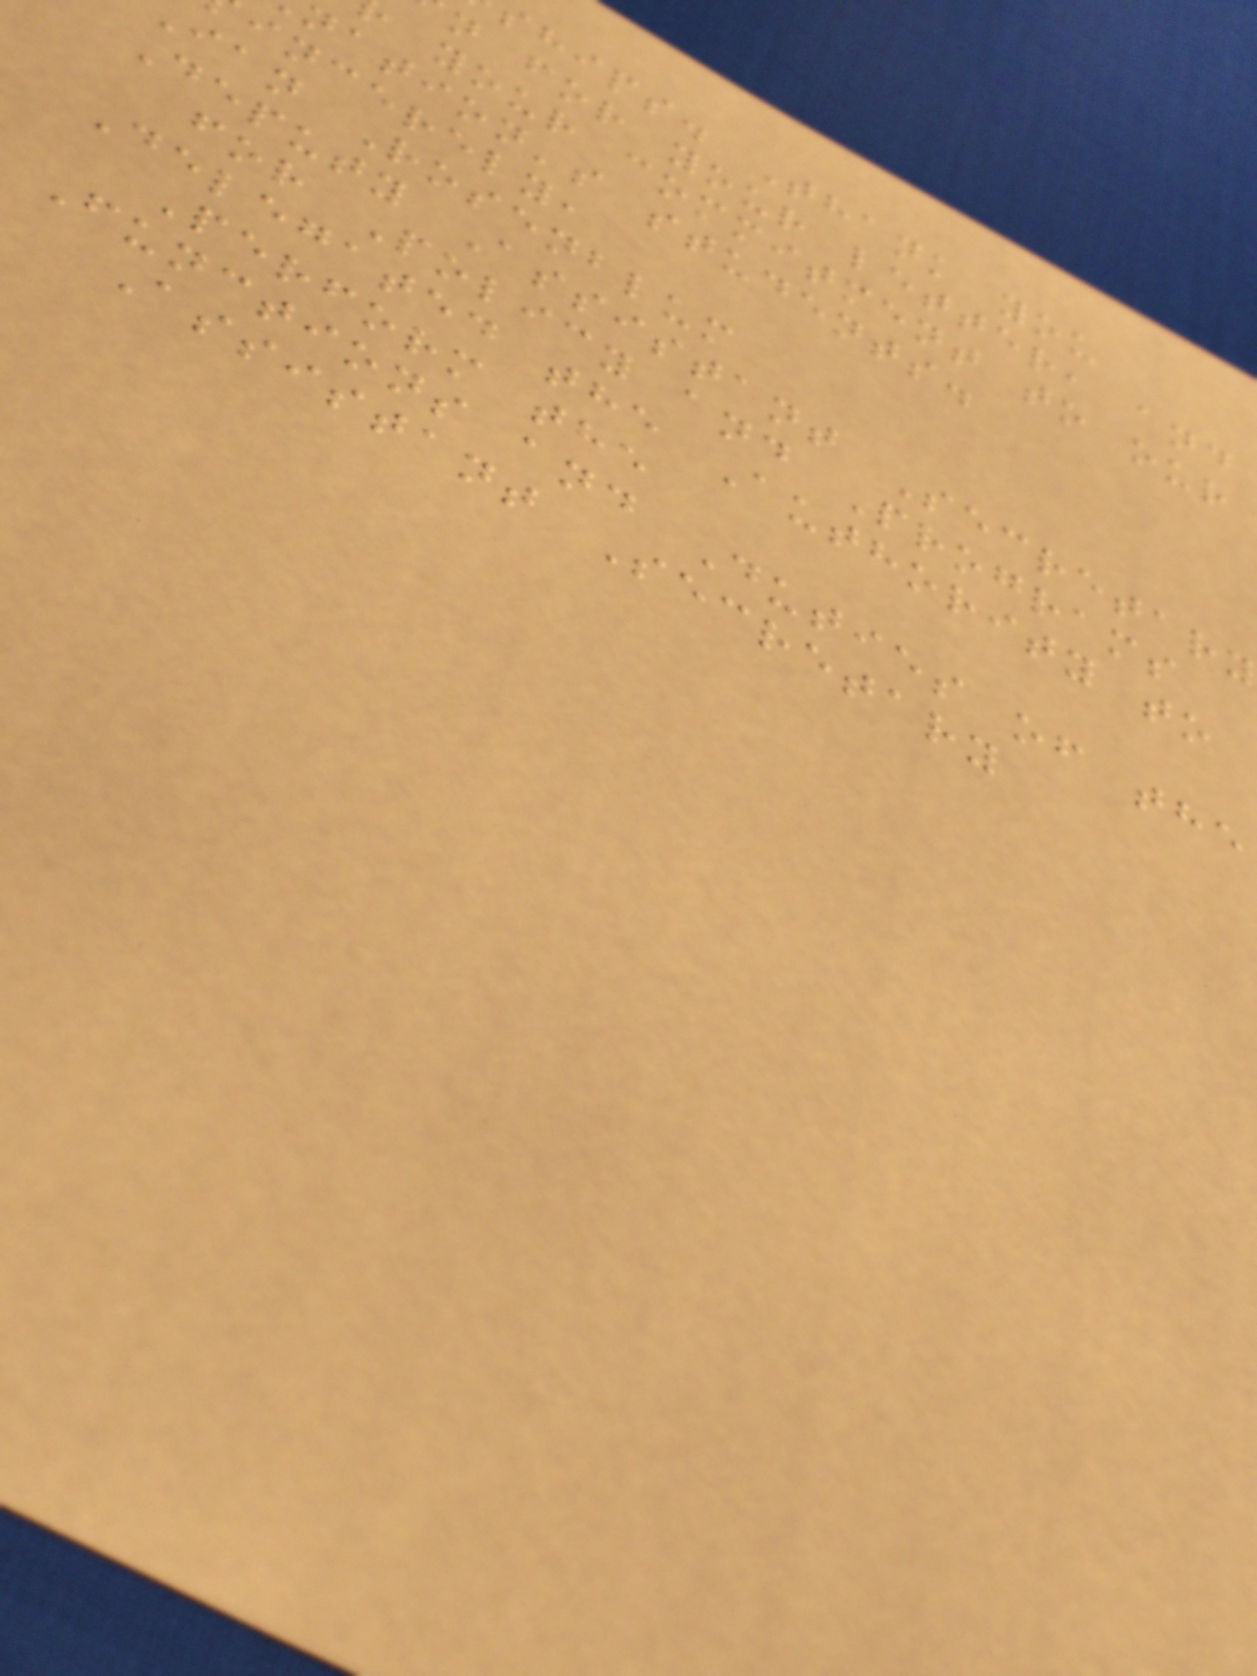ships. Thank you
n for your letter, and
your commitment to our
nation's students.
incerely,
ian Rosenblum
Deputy Assistant Secretary
for Policy and Programs
Delegated the Authority to
Perform the
Functions and Duties of the
Assistant Secretary
